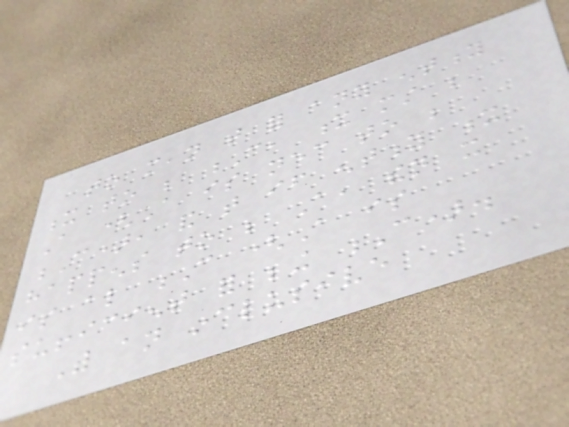to mean that for any entity
x to be C, x must be
A (A is necessary to be
C), and that if entity x
happens to be A, then it
is also C (A is
sufficient for being C).
With an inclusive
